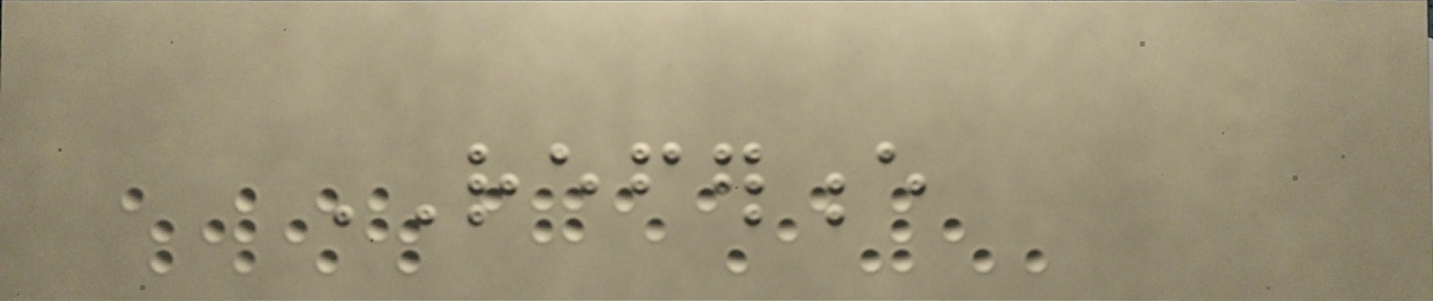REFERENCE
